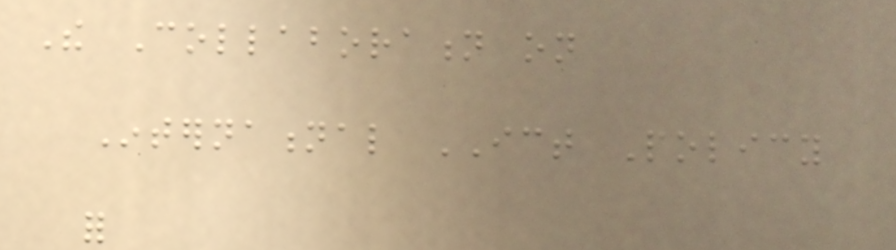The Collaboration on
International ICT Policy
for
